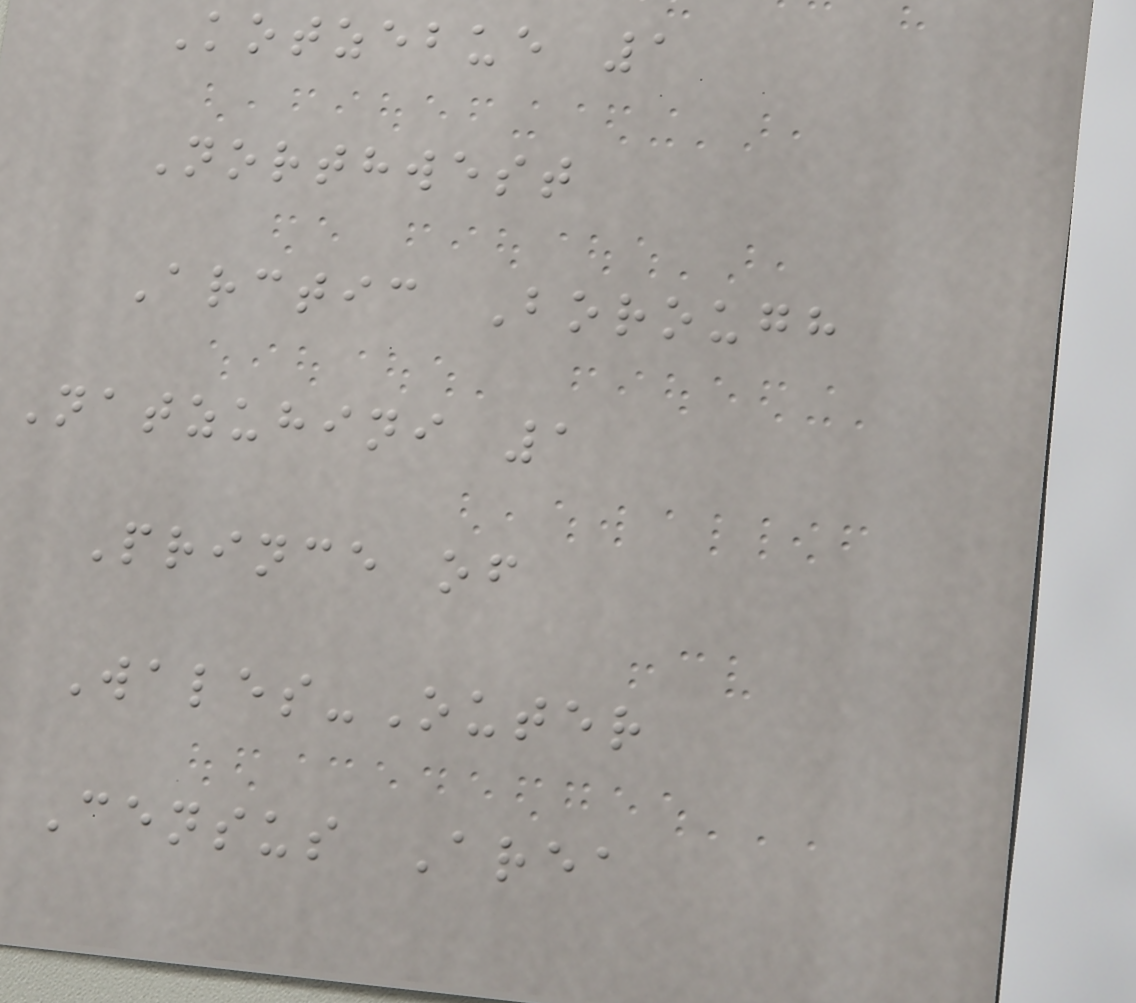Kotzebue 1
Northwest
Arctic Borough
Natzuhini 1
Prince of
Wales-Outer
Census Area
